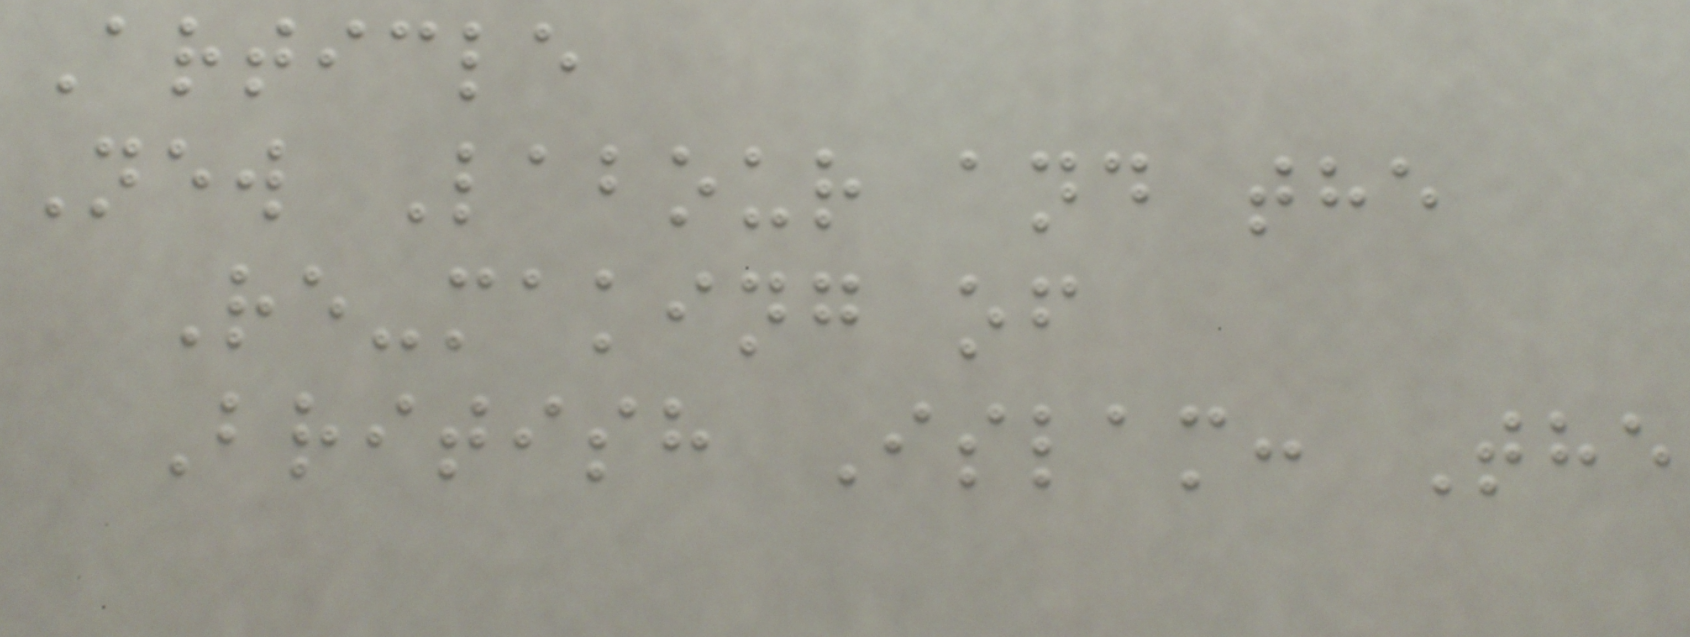Article
New Labour and the
Re-making of
British Islam: The
